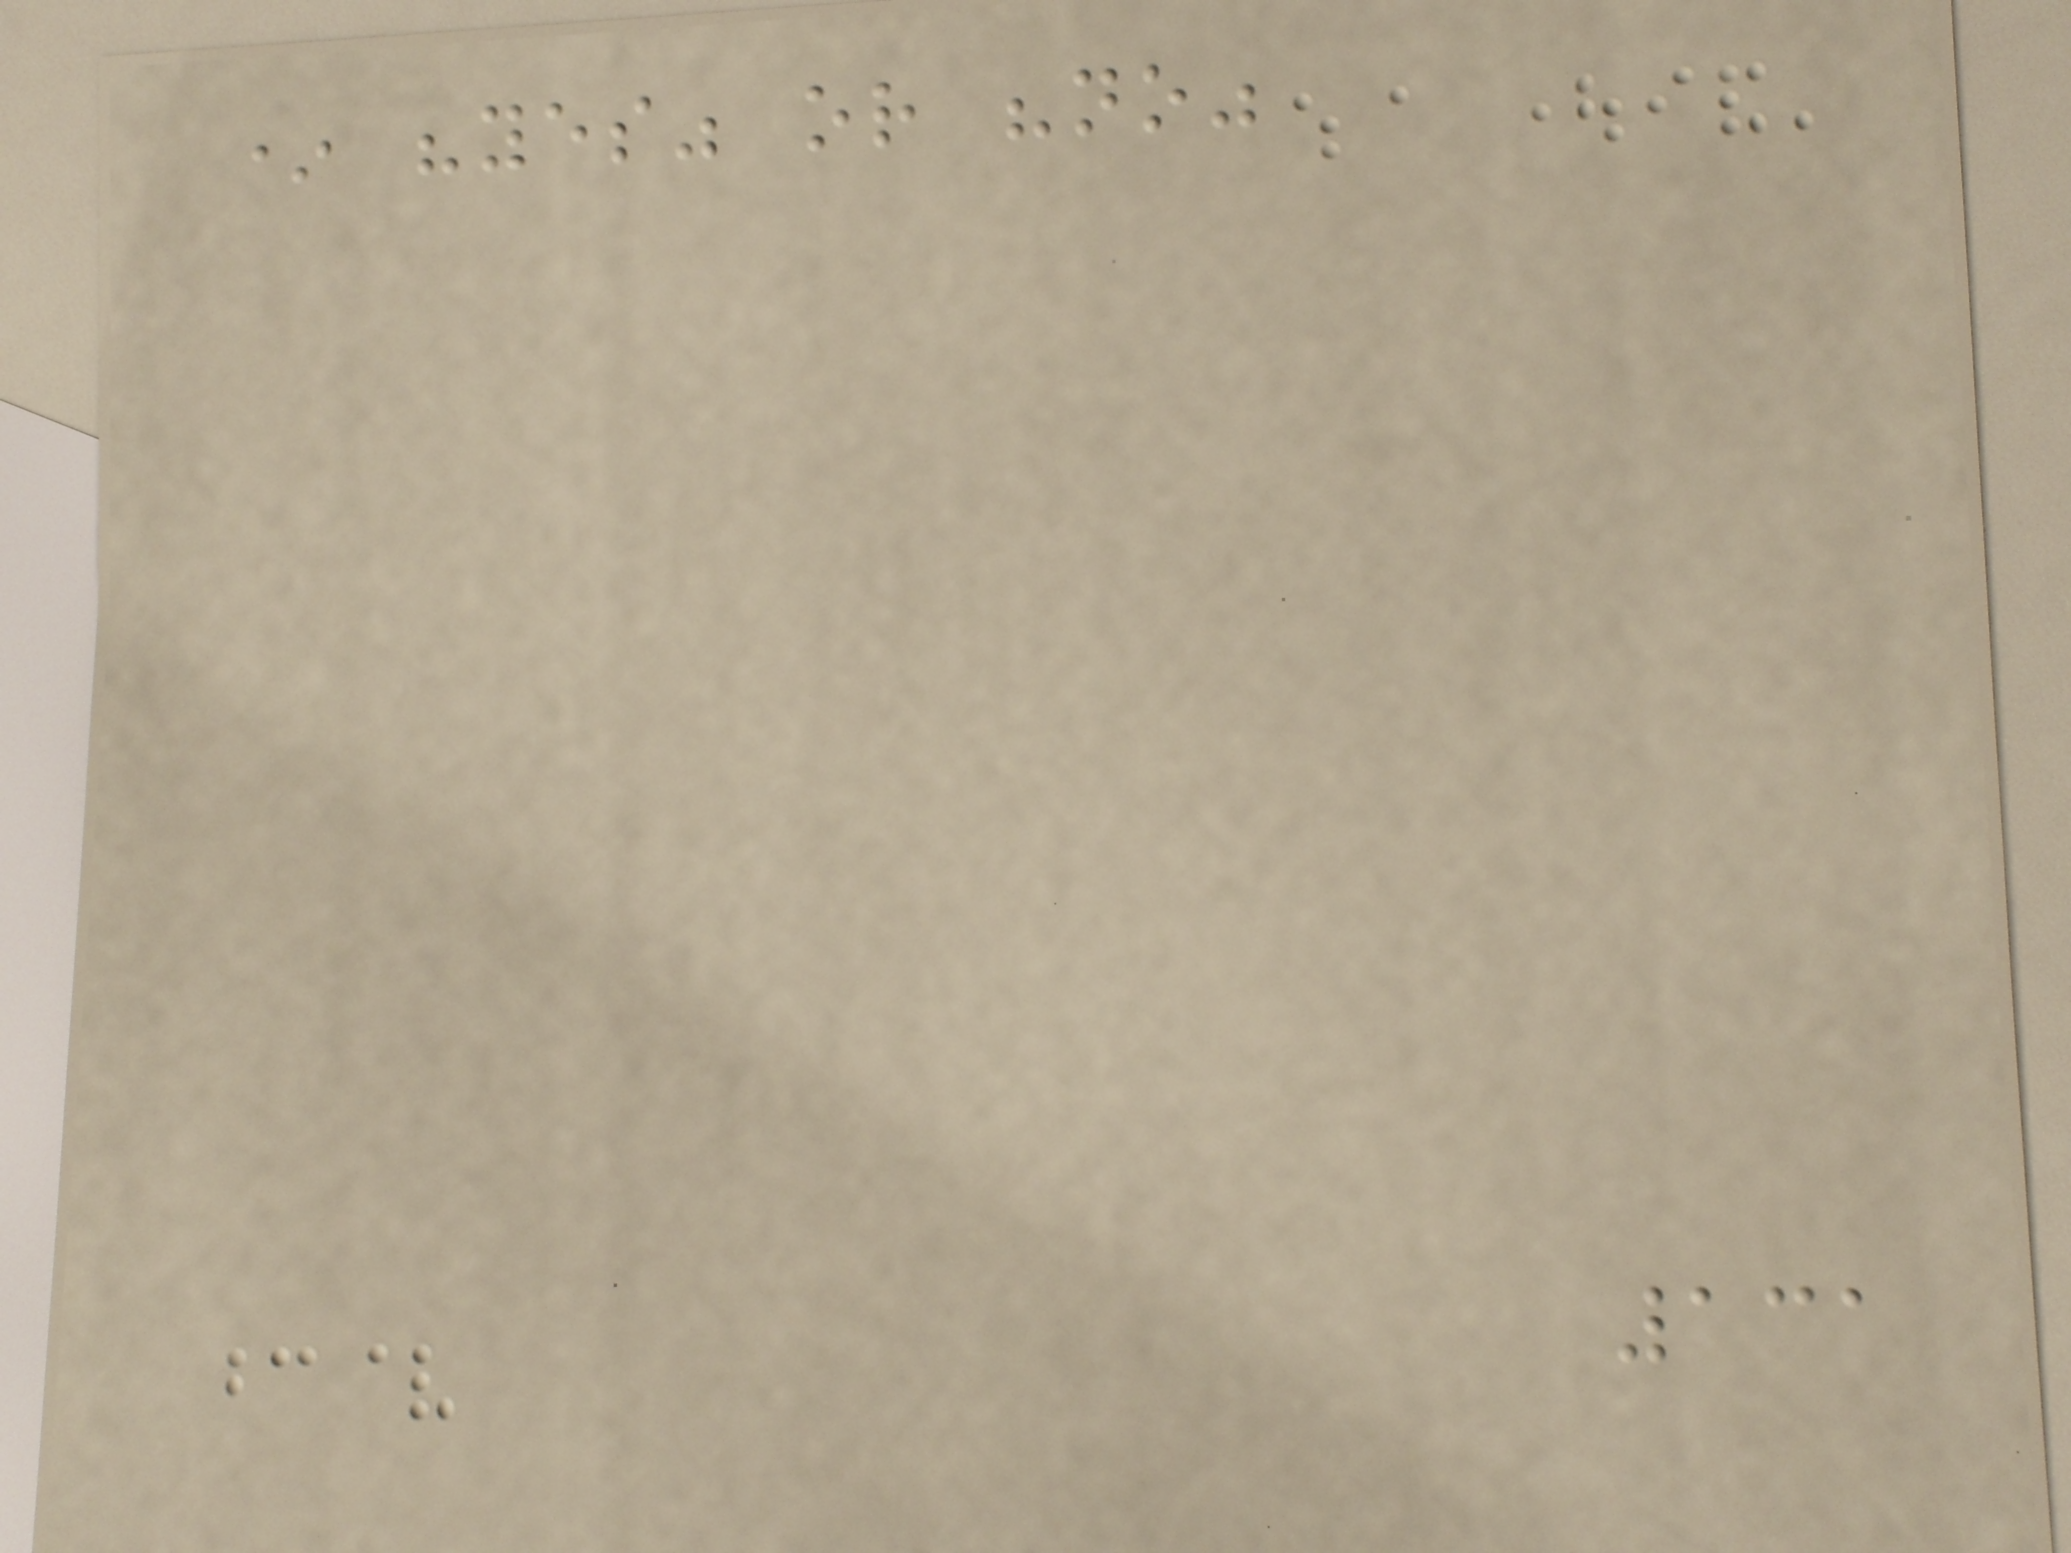* "yes" or "no"
131
